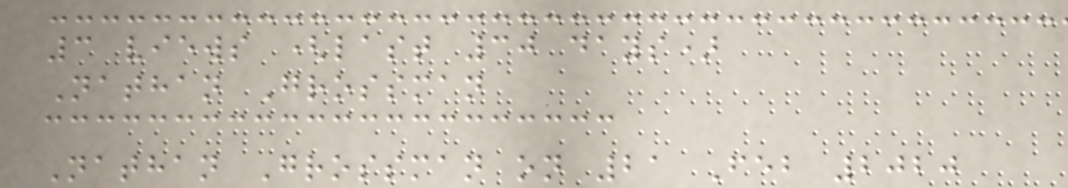3 views (last 30 days)
Nathan Grossman
Nathan Grossman on 21 Feb 2020
